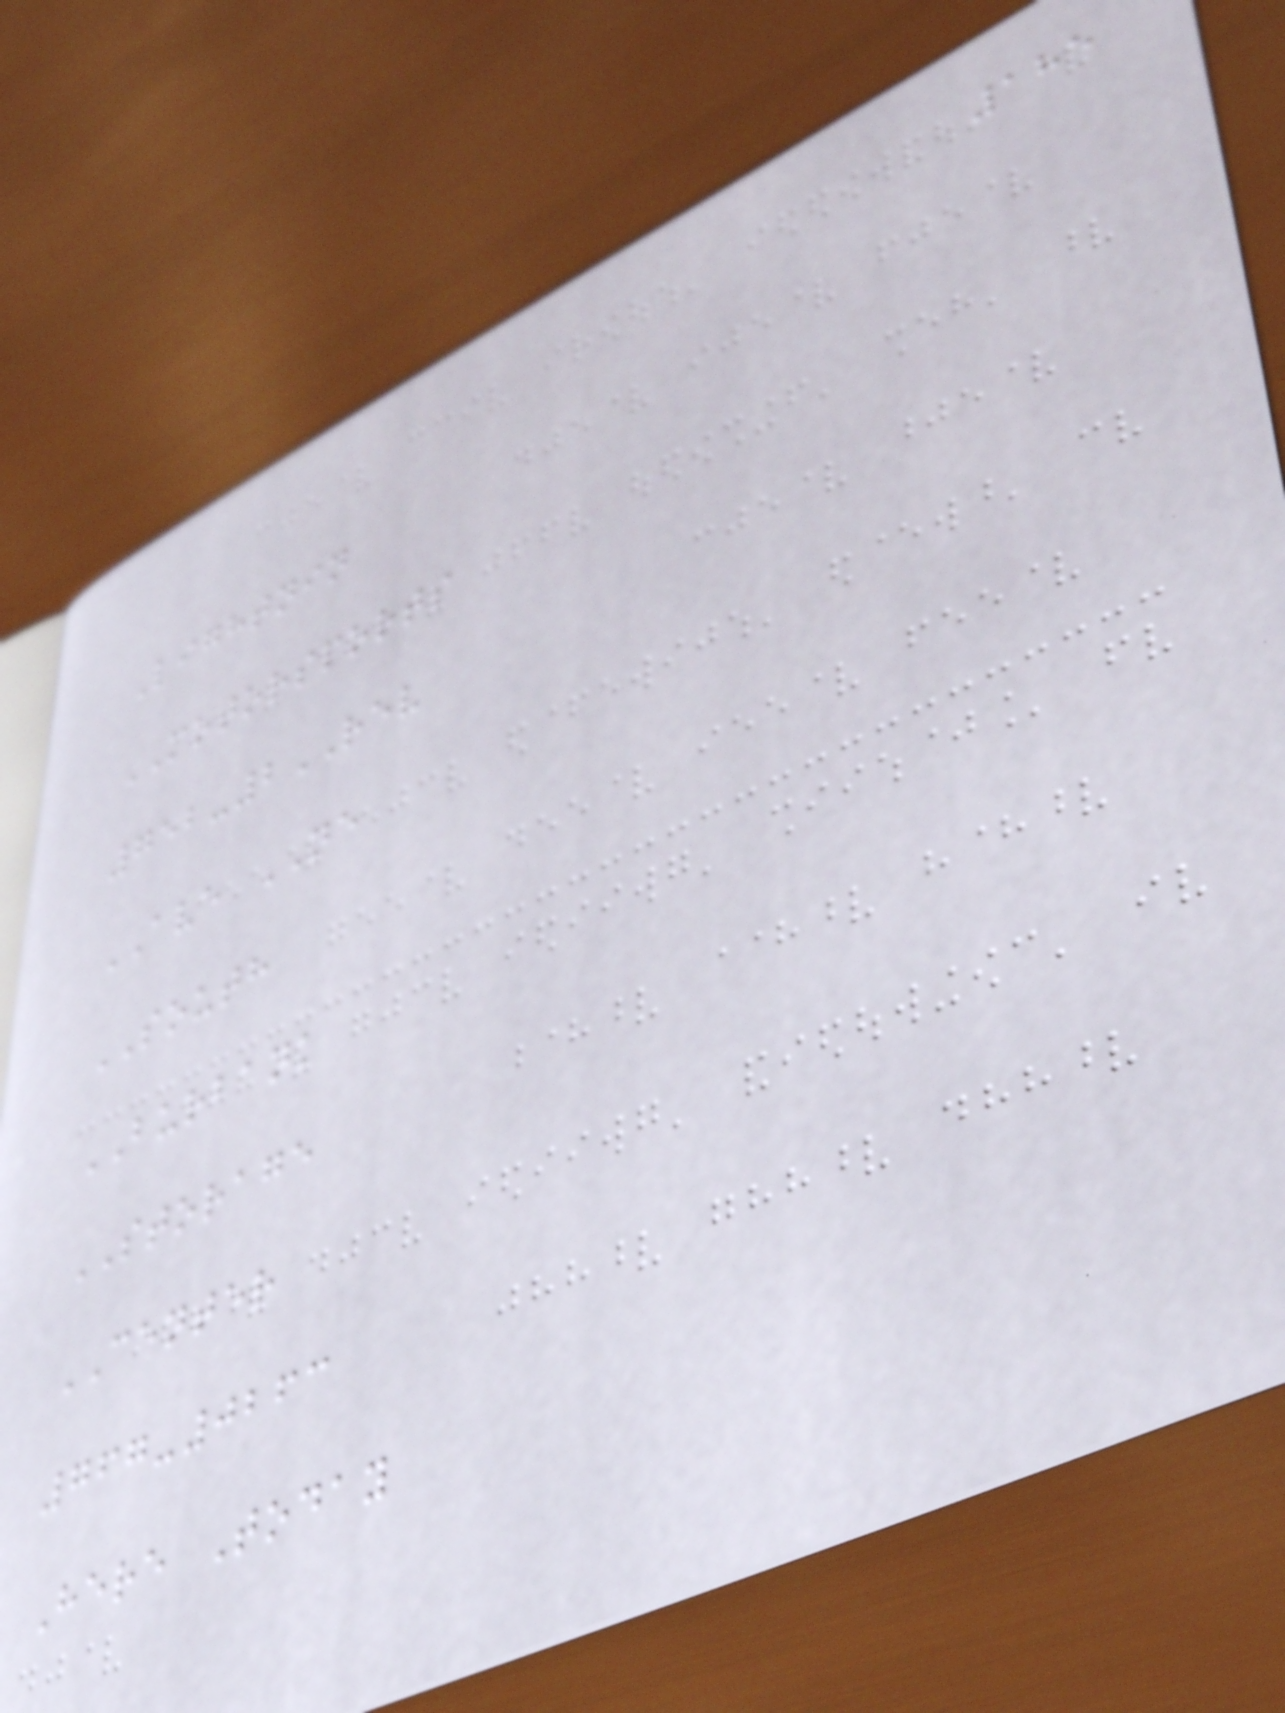185
Lightnin
MOTORSPORTS
752-2REV
AVE NE
SOUTH
BURBANK
STORAGE
CENTER
767-0263
Here Today
